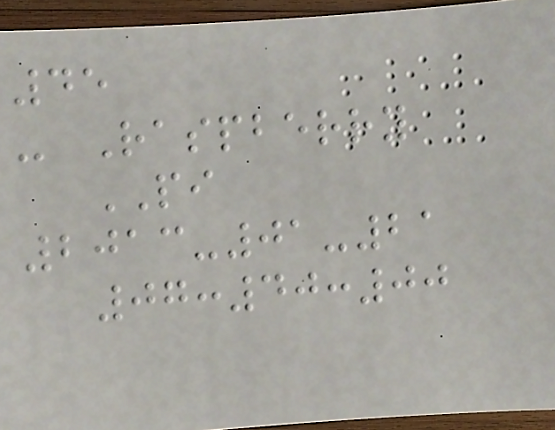45
- Raspberry
PI
2013-01-21
07:40:00
